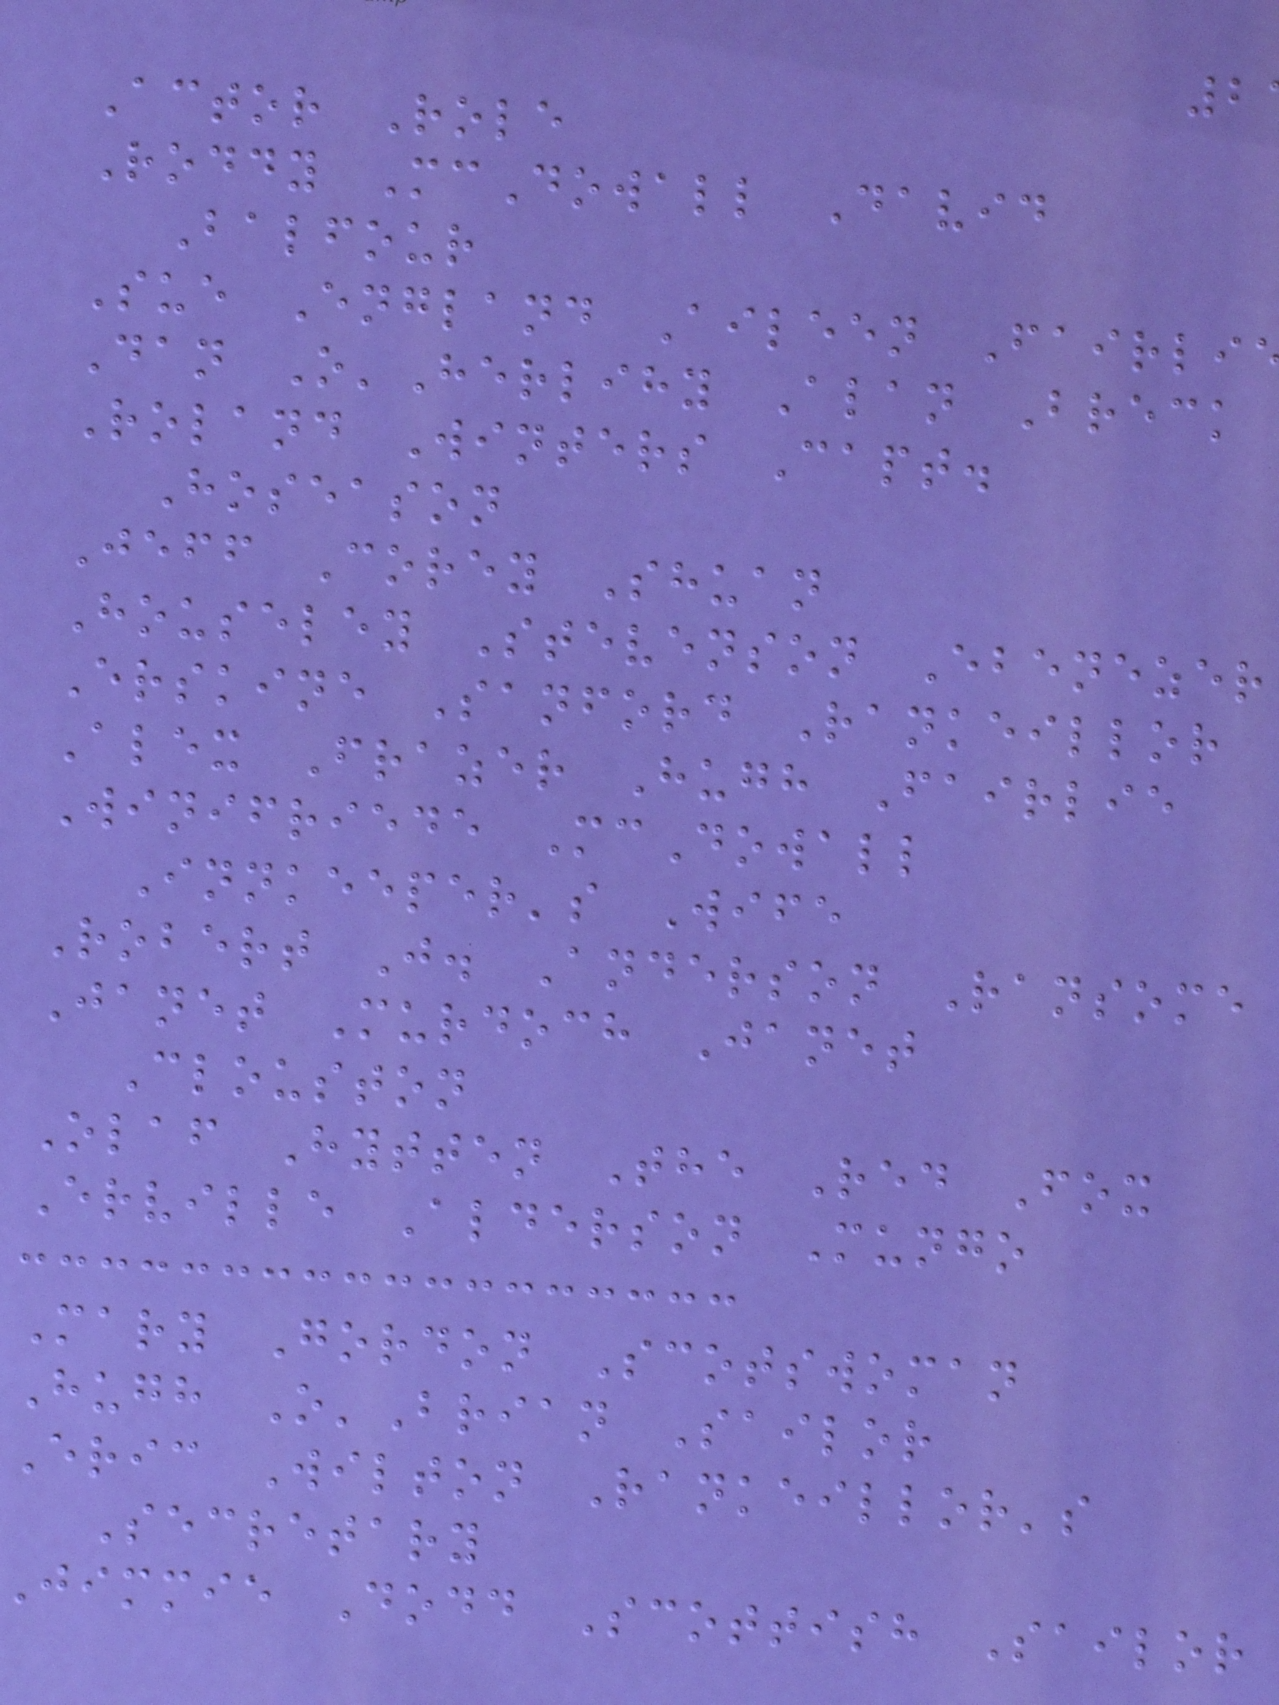Actor Role
Roddy McDowall David
Balfour
Sue England Aileen Fairli
Dan O'Herlihy Alan Breck
Roland Winters Capt.
Hoseason
Jeff Corey Shuan
Houseley Stevenson Ebenezer
Erskine Sanford Rankeillor
Alex Frazer Hugh Fairlie
Winifriede McDowall
Innkeeper's Wife
Robert J. Anderson Ransome
Janet Murdoch Janet
Clouston
Olaf Hytten The Red Fox
Erville Alderson Mungo
Mary Gordon Scotswoman
Hugh O'Brian Sailor
Eric Wilton Rankeillor's
Secretary
jimmie Dodd Scottish Sailor
